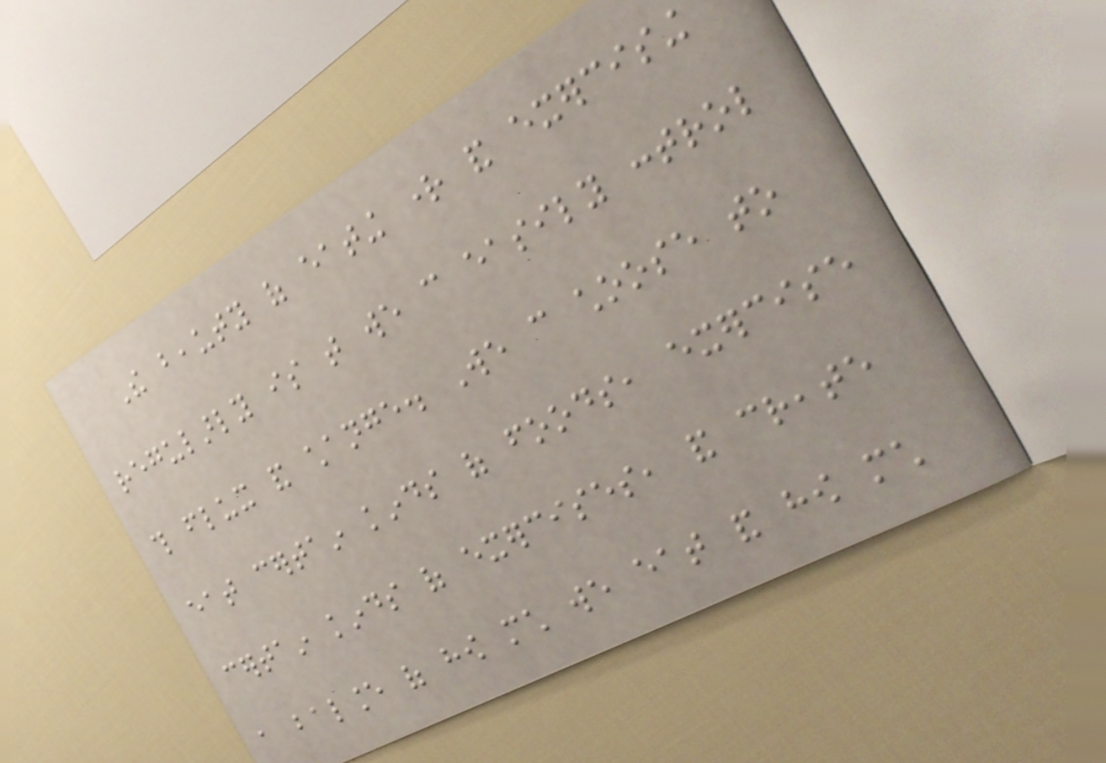The beauty of eating right and exercising
regularly is that we can easily control
this flux and change. We can choose to
eat certain kinds of foods, exercise
certain kinds of exercises, and create
a balance of how much we eat and how much
